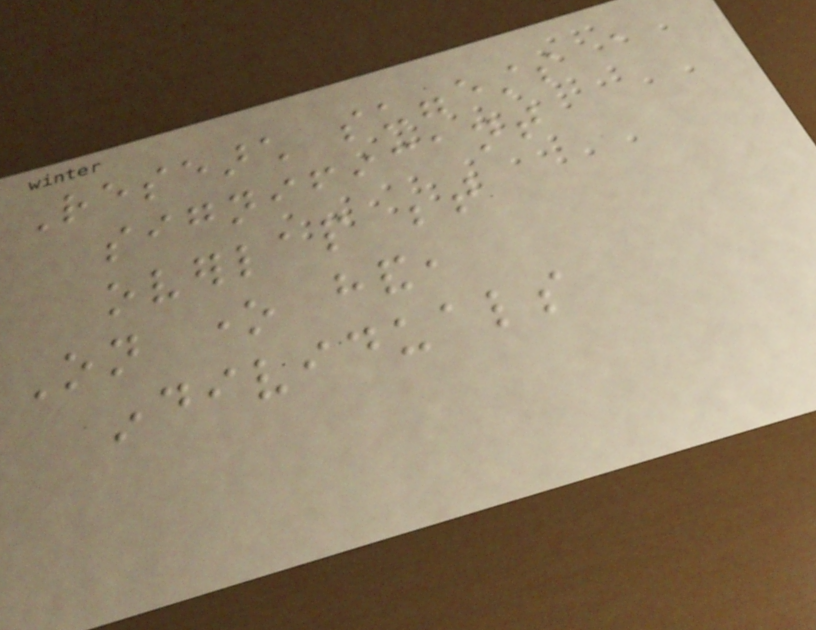Research suggests a
significant
overlap between
On one hand,
individuals
